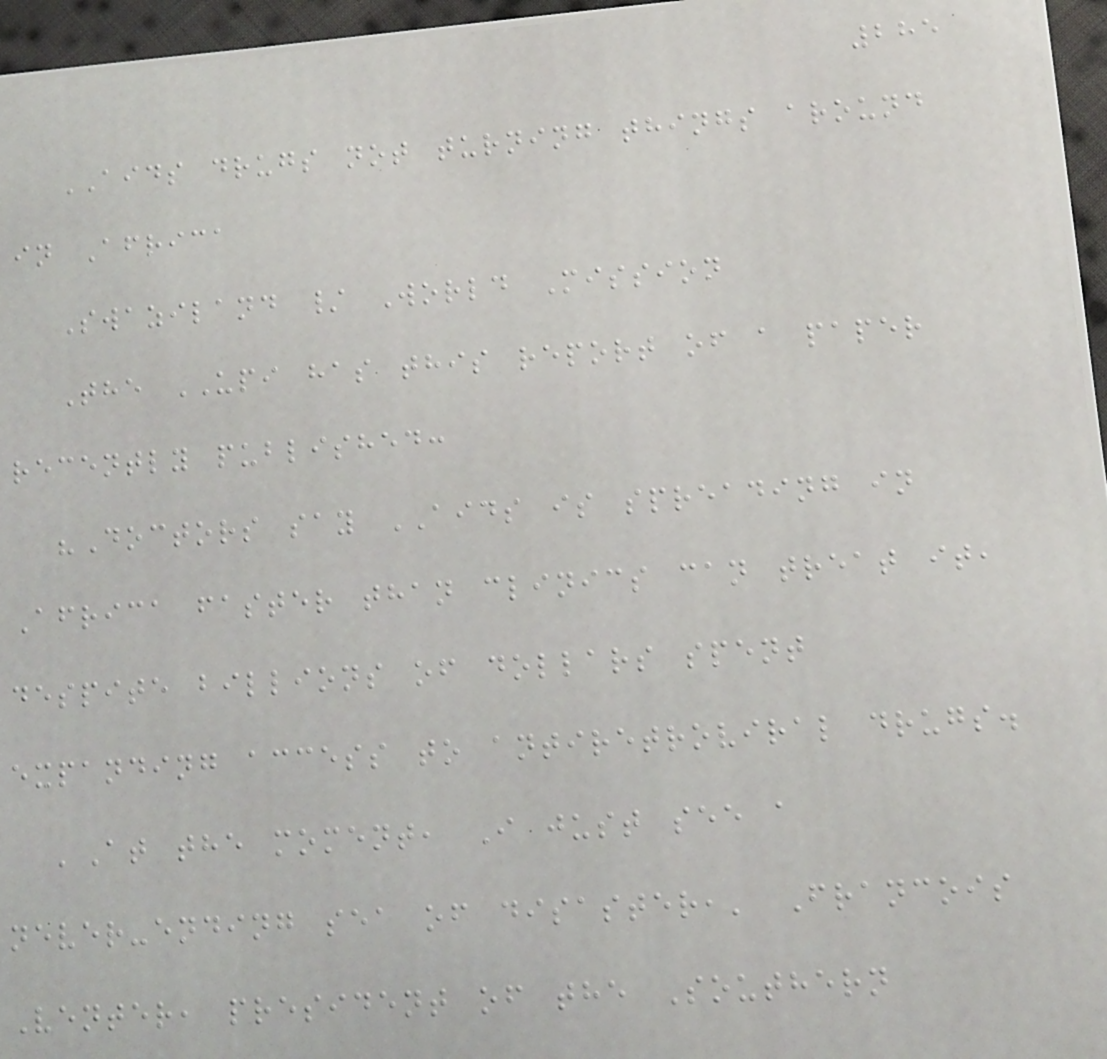285
AIDS drugs not turning things around
in Africa
Swaziland / World Mission
The UPI has this report of a paper
recently published:
"Doctors say AIDS is spreading in
Africa faster than clinics can treat it,
despite billions of dollars spent
expanding access to antiretroviral drugs.
'At the moment, I just see a
never-ending sea of disaster,' Francois
Venter, president of the Southern
